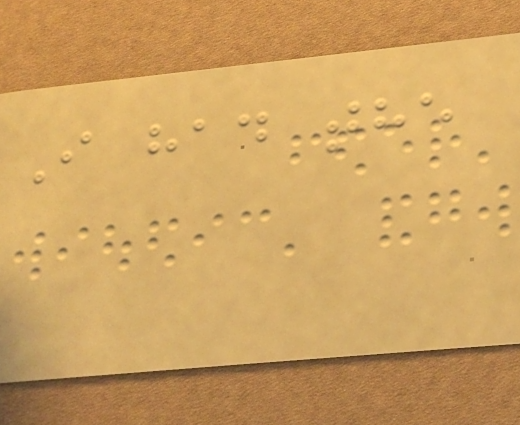I had the
